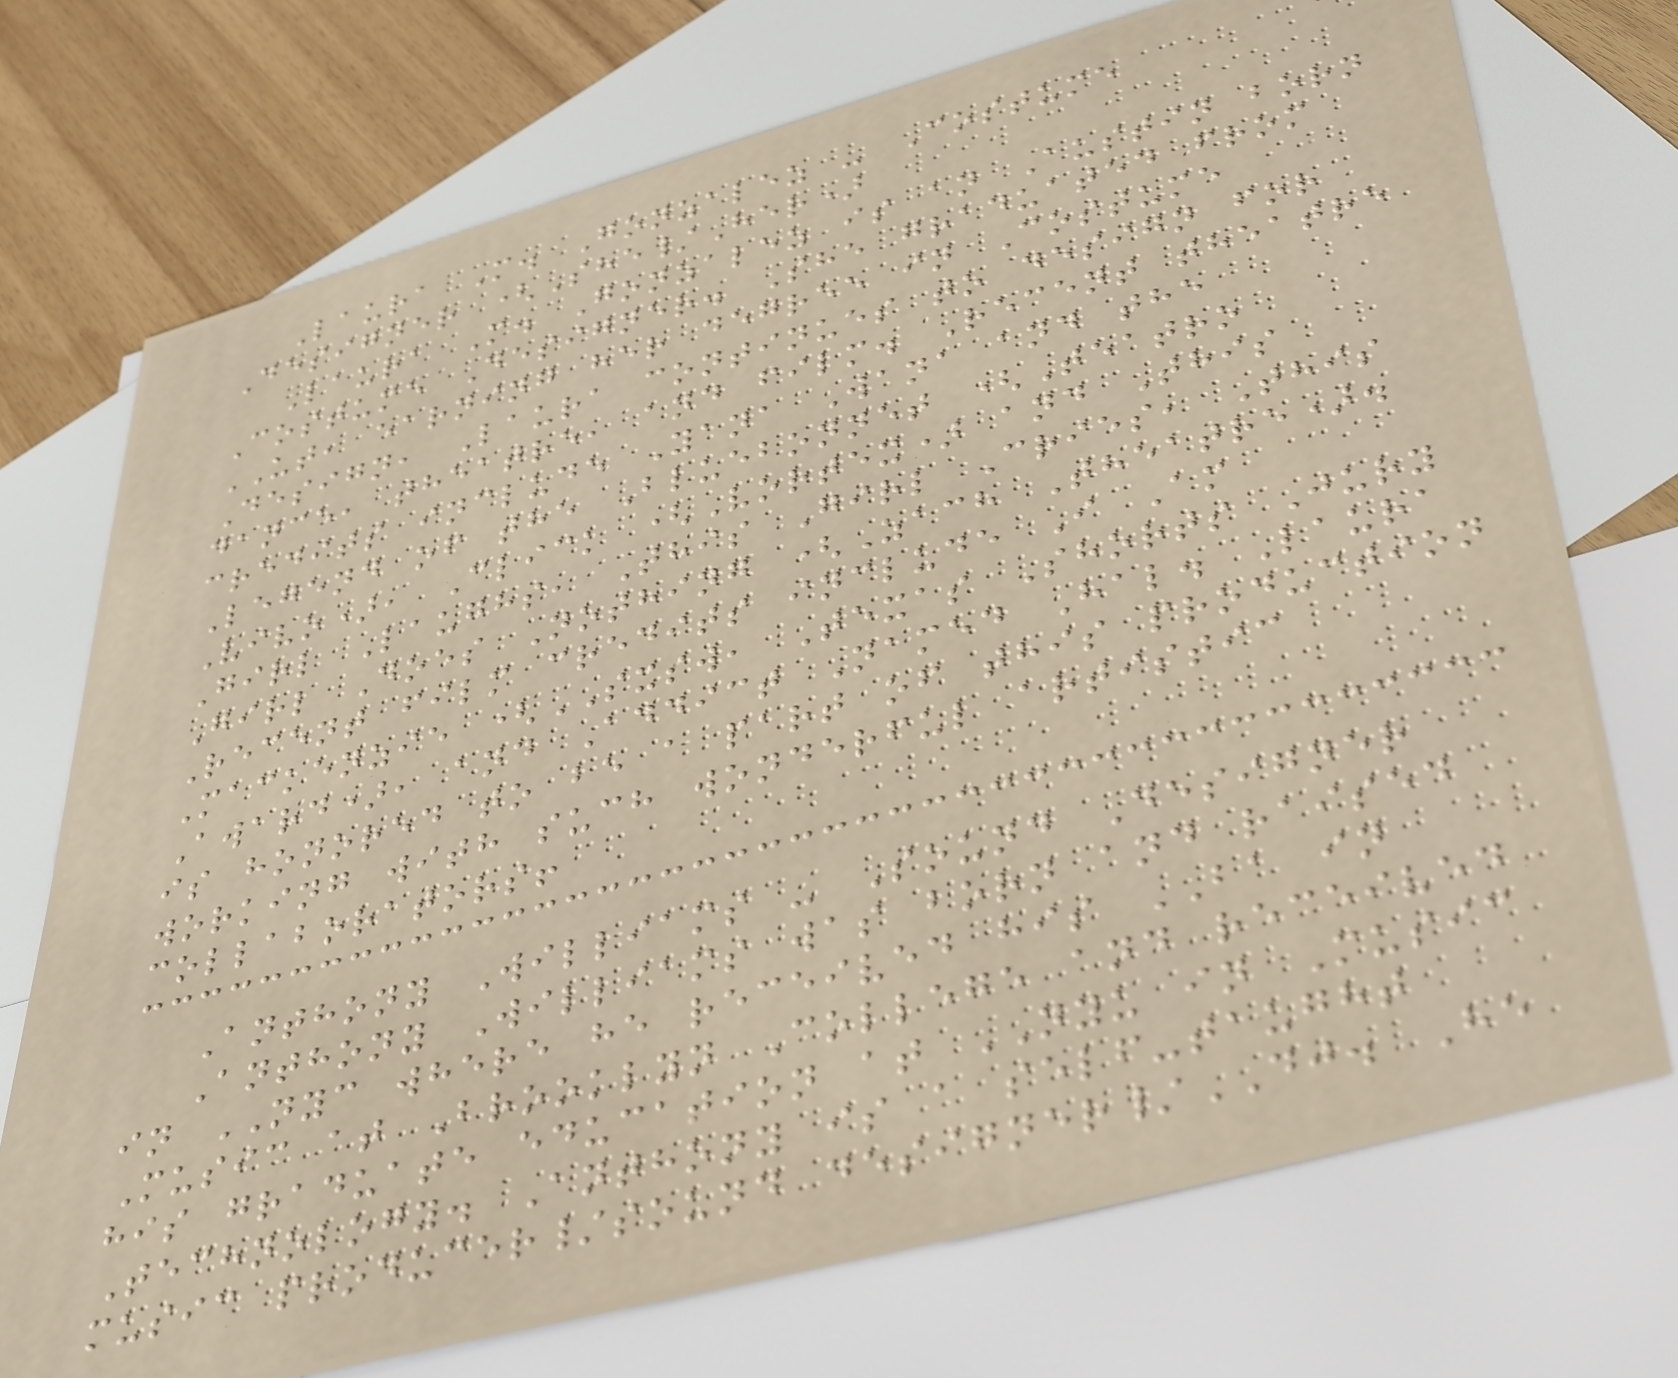Laura M. Gonzalez - Costume
Designer (She/Her)
Laura M. Gonzalez is an Austin born
Costume Designer. She graduated from
UT, earning her degree in Costume
Design, Laura continues to design for
dance, theatre, and film. Recent theatre
credits include Yana Wana and the
Legend of the Bluebonnet (Teatro
Vivo), Click (Vortex) and This
Girl Laughs, This Girl Cries, This
Girl Does Nothing (Zach Theatre).
Recent film credits include I Am
Mackenzie (SXSW, Texas Shorts Jury
Award), and Addict Named Hal. Laura
is honored to be a part of this production
working with such wonderful artistic
collaborators!
Anthony Williams - Sound Designer
Anthony Williams was born and raised
in NYC where he received his BA in
Music at Brooklyn College and received
his graduate education at NYU in Music
Technology. Anthony is a self-taught
music producer/sound designer/DJ. He
